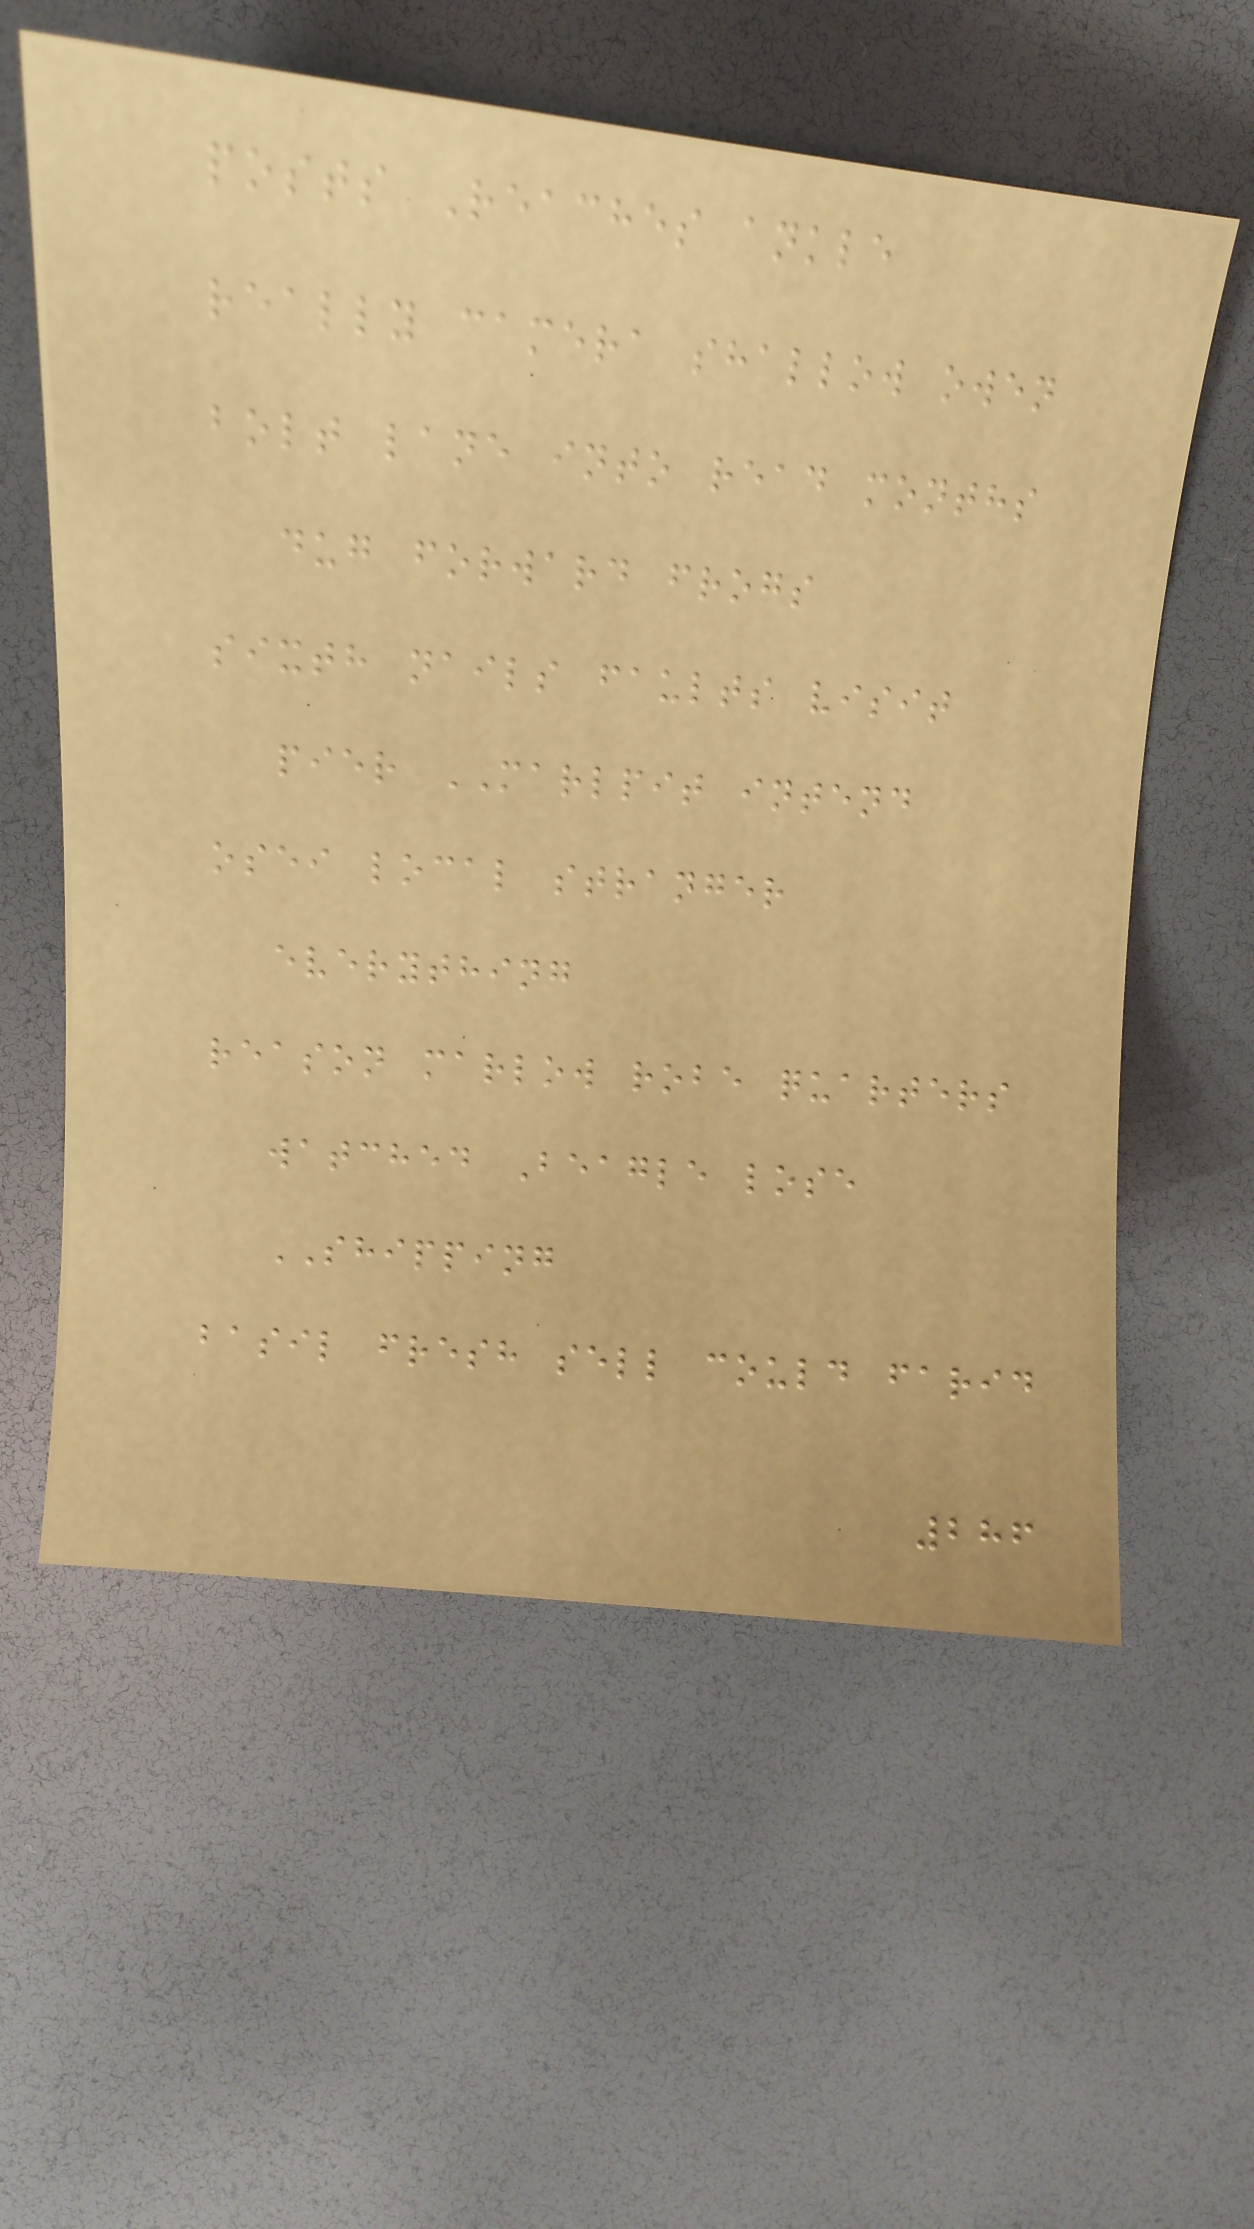posts Reaches ankle
really camera shallow owen
bolt lane into read months
dug forward frogs
sixth nails faults visit
pier MARLPIT intend
osei local stranger
everything
reason marlow robe quarters
watched Beagle lose
SHIPPING
basil fresh sell could farid
286
